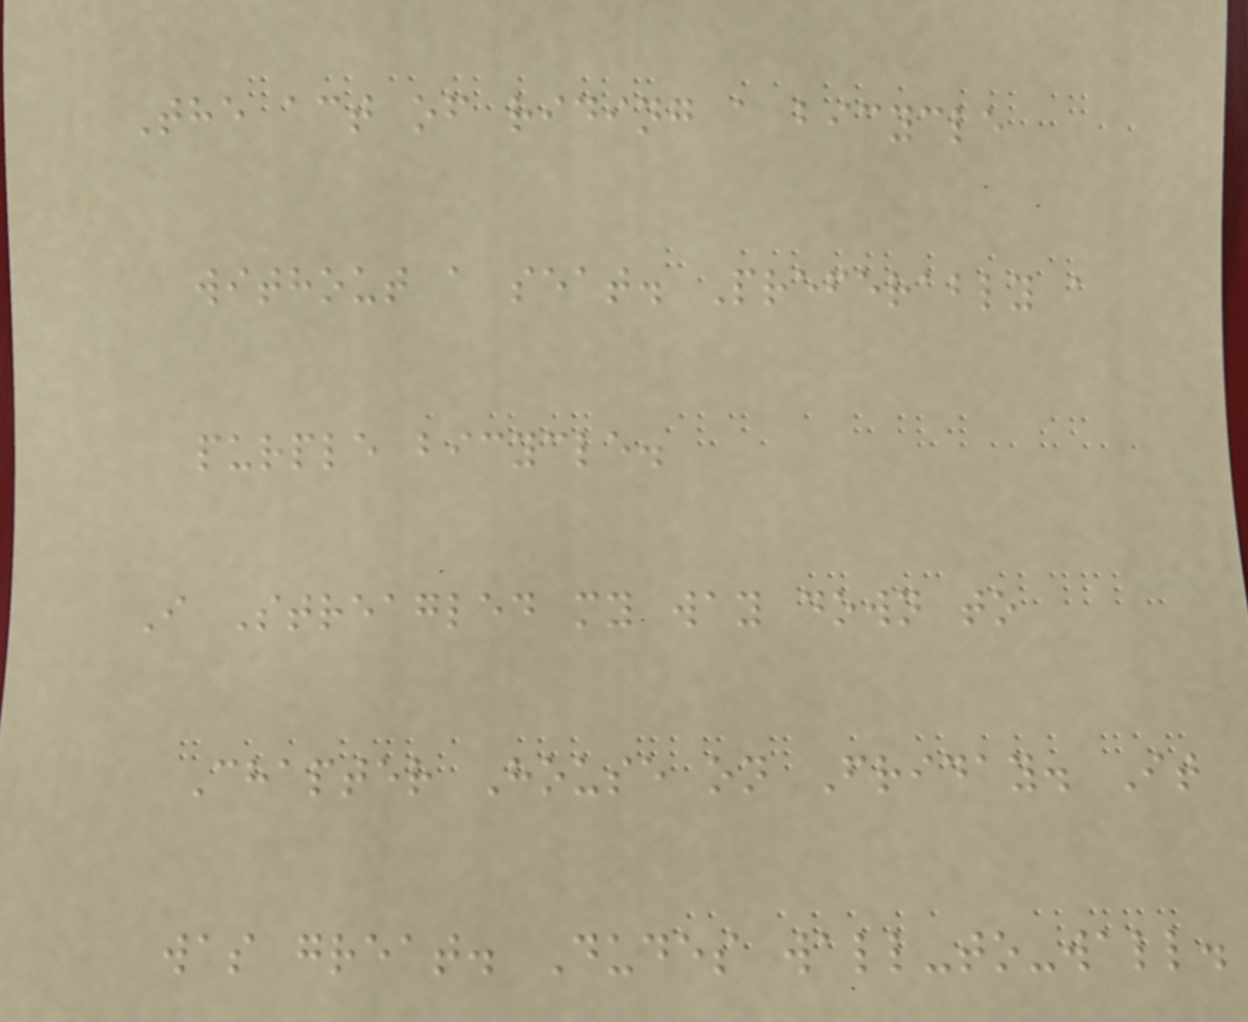The act of riding a bicycle
without a seat. Preferably a
purple bicycle.
I Streagled my way down to
Chapter House on Friday. It
was great. Dudes wall-to-wall.
